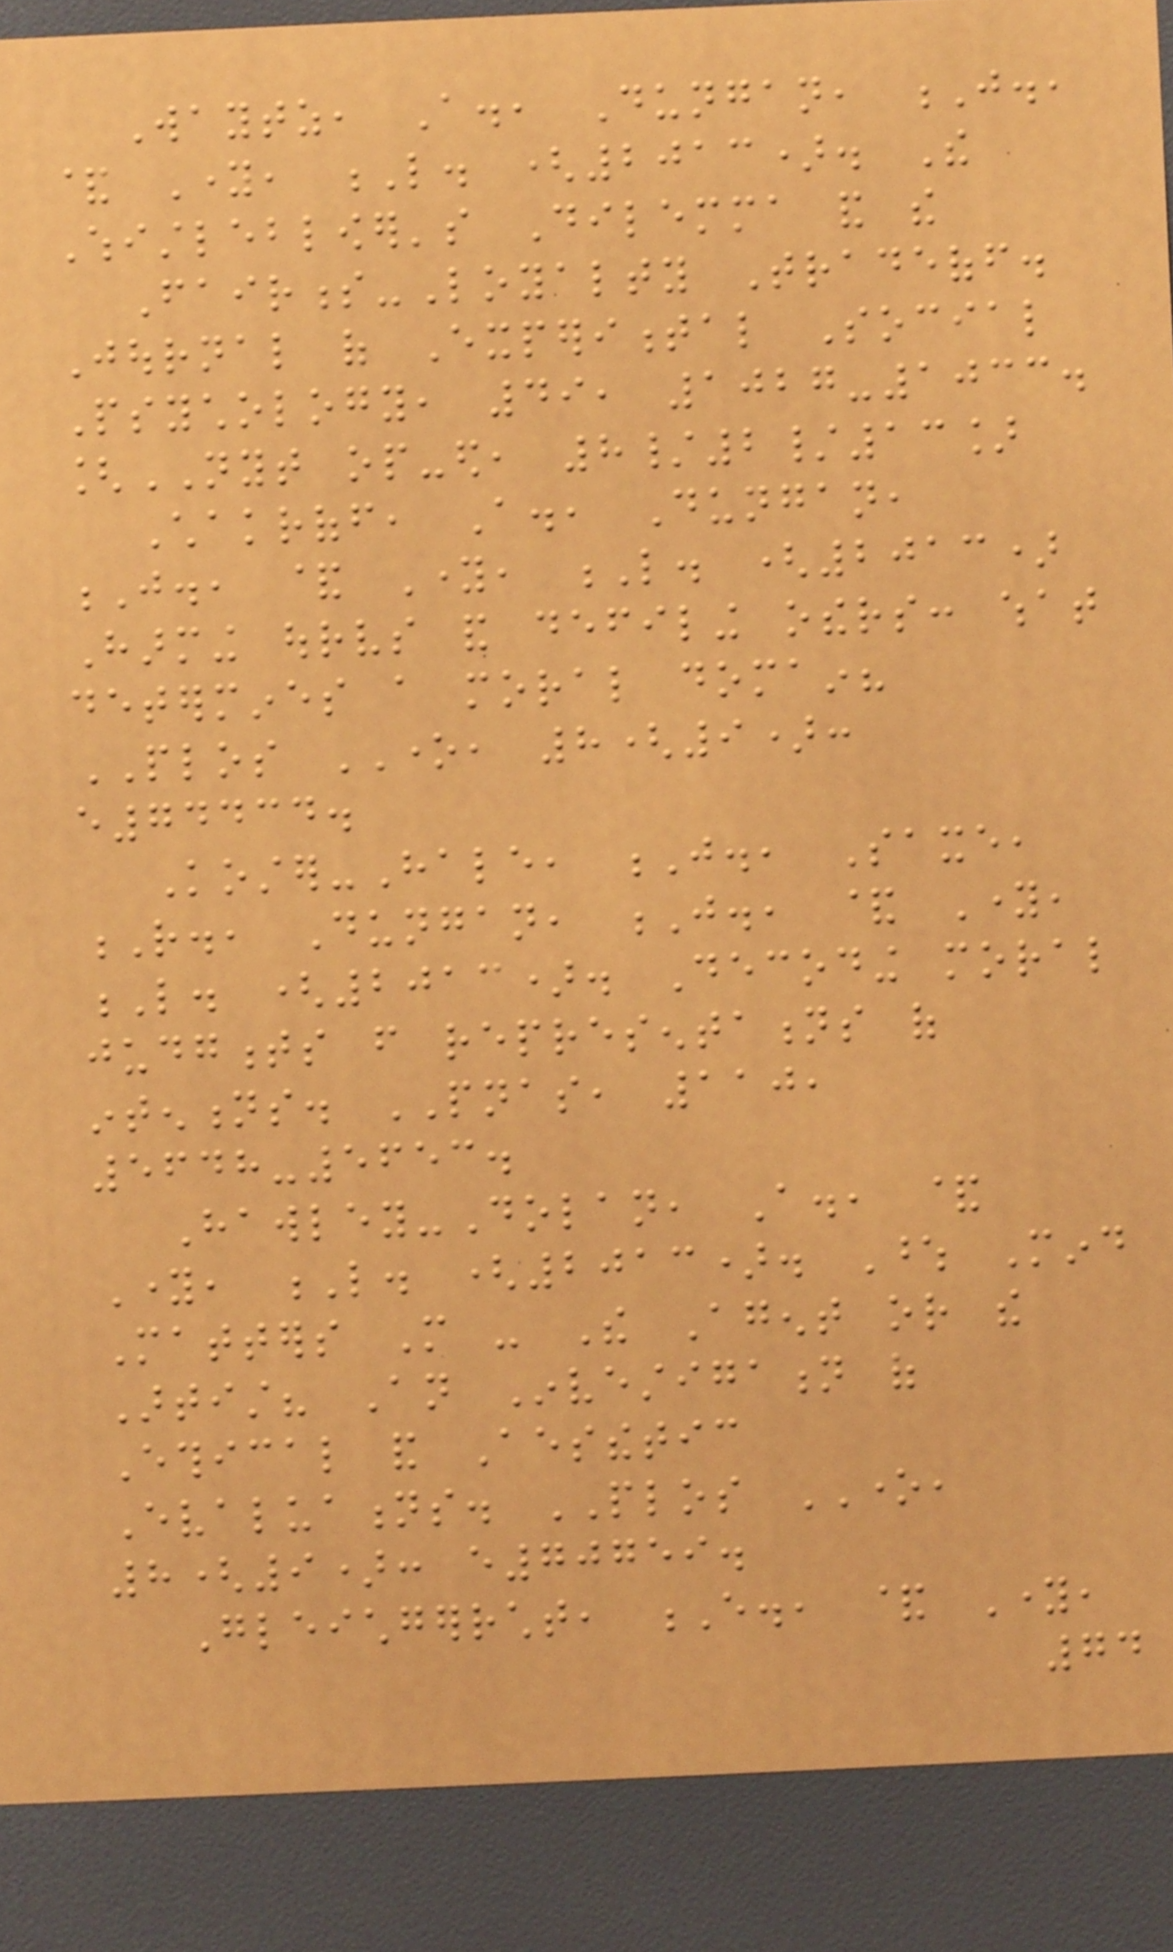Waytz, A., Dungan, J.,
& Young, L. (2013). The
Whistleblower's Dilemma and the
Fairness-Loyalty Tradeoff.
Journal of Experimental Social
Psychology, 49, 1027-1033.
[NYT op-ed, 8/2/13]
Chakroff, A., Dungan,
J., & Young, L. (2013)
Harming ourselves and defiling others: what
determines a moral domain?
PLOS ONE, 8(9):
e74434.
Koster-Hale, J., Saxe,
R., Dungan, J., & Young,
L. (2013). Decoding moral
judgments from representations of
intentions. PNAS, 110,
5648-5653.
Hawley-Dolan, A., &
Young, L. (2013). Whose Mind
Matters More - The Agent or the
Artist? An Investigation of
Ethical and Aesthetic
Evaluations. PLOS ONE,
8(9): e70759.
Gleichgerrcht, E., & Young,
74
